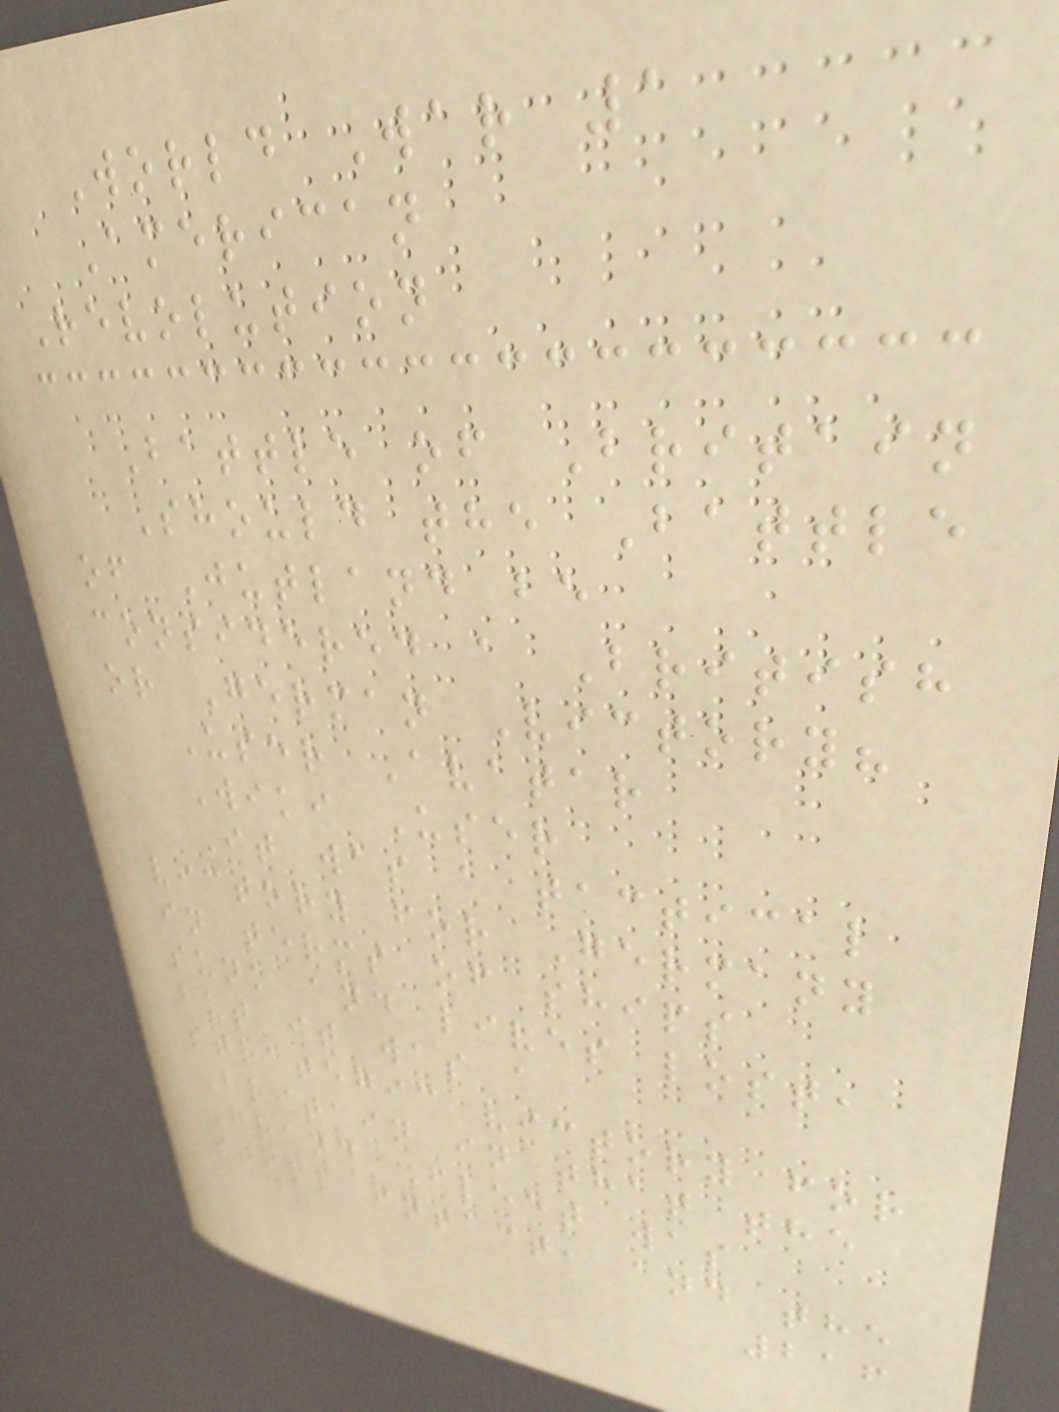World War 1
American
Revolution
Battle of Britain
Should the Battle
of Jutland be
considered a British
or German Victory?
User Avatar
Wiki User
It was a tactical
victory for Germany
in terms of ships
sunk and lives lost,
but it was a
strategic victory for
Britain in that the
Grand Fleet was
still intact, and the
216
